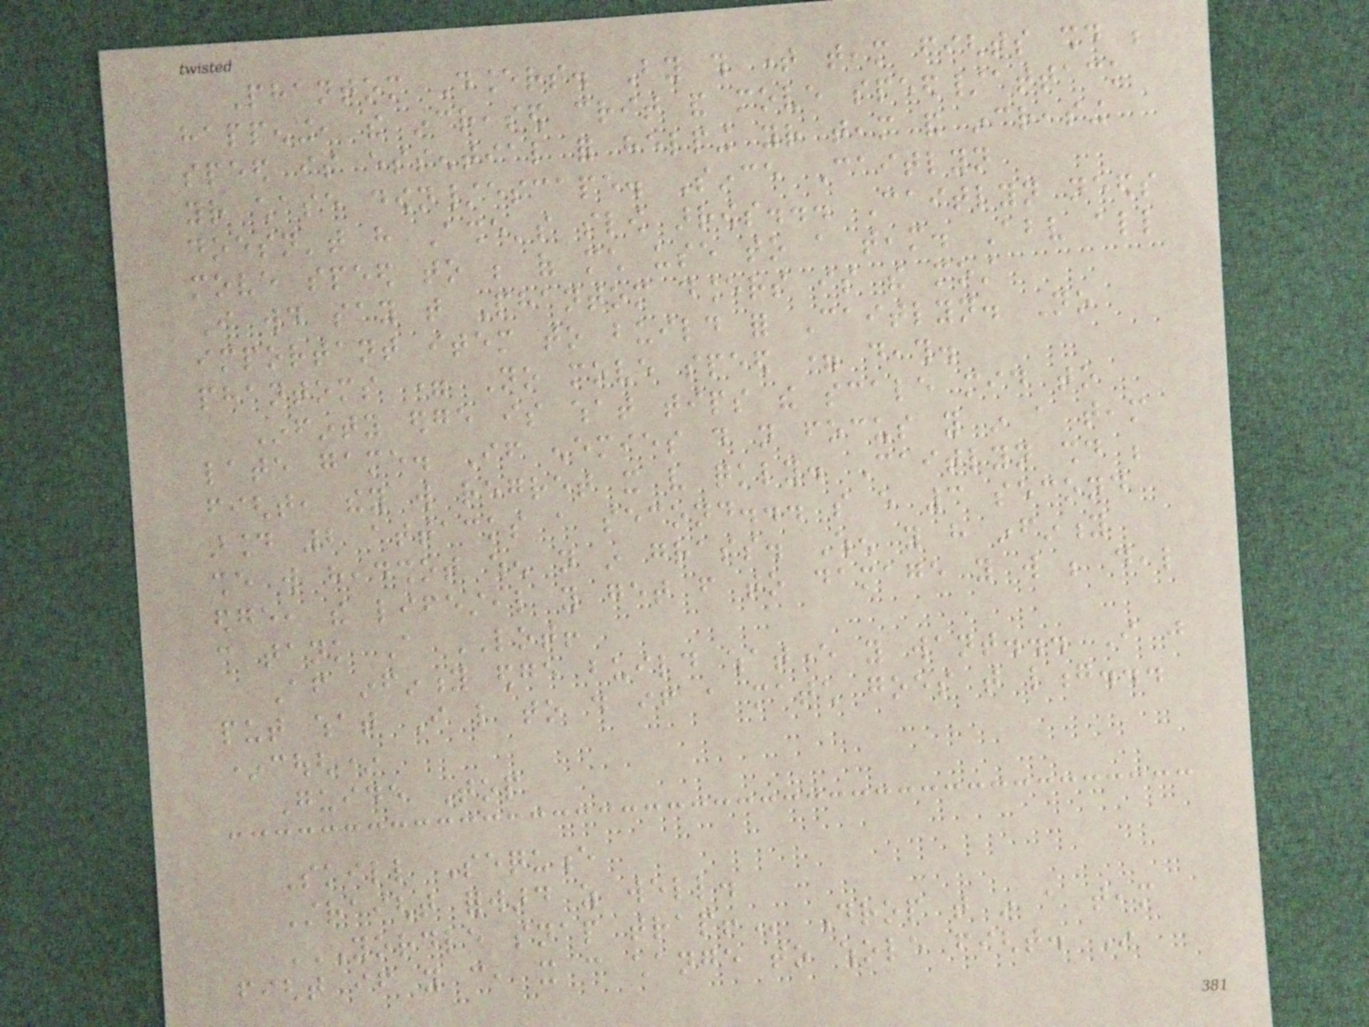Phantom Dancers. By this time team fights should be
happening, the increased crit and move speed/attack
speed is essential for helping your team and increasing
your chase down/escape. Since Caitlyn
doesn't have Ashe's slow arrows... Caitlyn needs
move speed to be of much use to a team. Above all
I would say that Phantom dancers is the most
important item to build for Caitlyn. No
phantoms = No move speed = death.
Infinty edge is what tips the scale mid to
late game. If enemies do not focus you in a team
fight, they will regret it very quickly. Caitlyn should be
around 2 attacks a second... so every 3 second
she will headshot when not in grass. When you have infinity
edge, the lifesteal you get from to damage you will be deal
can tank A LOT!
After infinity edge build whatever you want... I just
put what I like to do if a match goes that long...
*cough*
Guide Top
Skill Sequence
Straight forward as well.
YORDLE SNAP TRAP! Drop that in a team
fight if you can, it can change to whole fight. In
